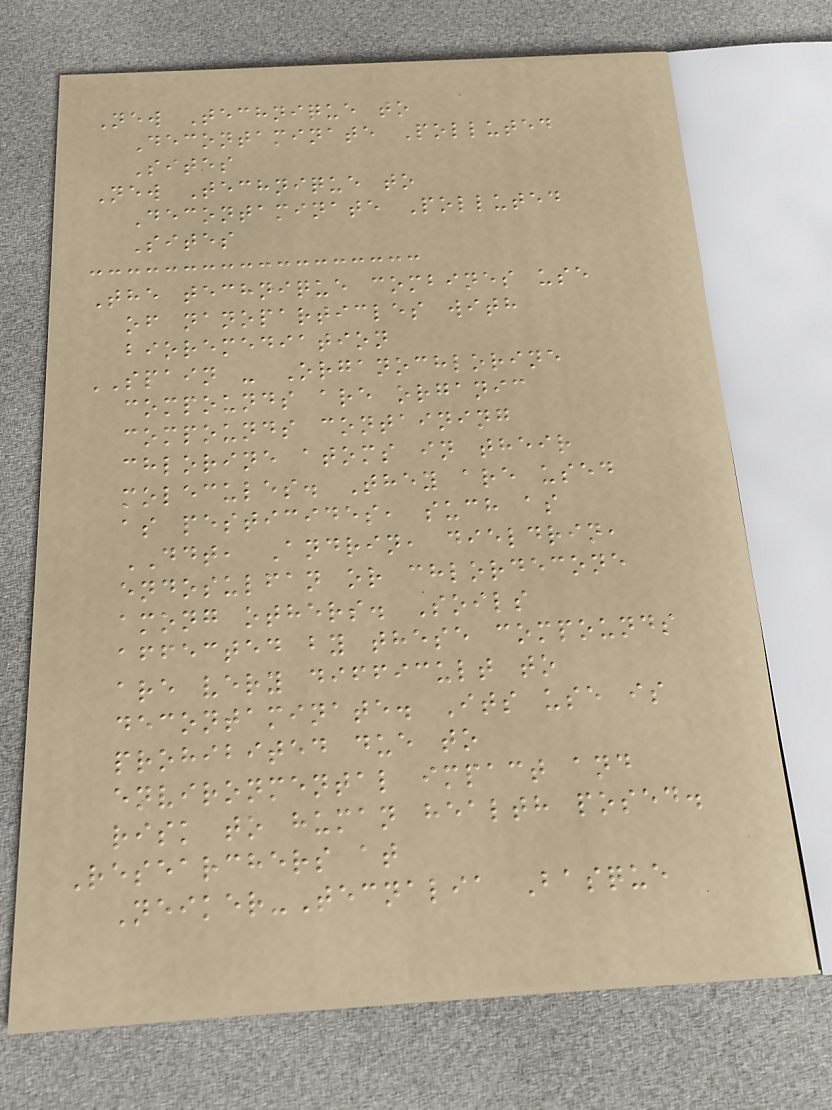New Technique to
Decontaminate Polluted
Sites
New Technique to
Decontaminate Polluted
Sites
The technique combines use
of nanoparticles with
bioremediation
SPAIN - Organochlorine
compounds are organic
compounds containing
chlorine atoms in their
molecules. They are used
as pesticides, such as
DDT, Andrin, dieldrin,
endosulfan or chlordecone
among others. Soils
affected by these compounds
are very difficult to
decontaminate. Its use is
prohibited due to
environmental impact and
risk to human health posed.
Researchers at
Neiker-Tecnalia Basque
